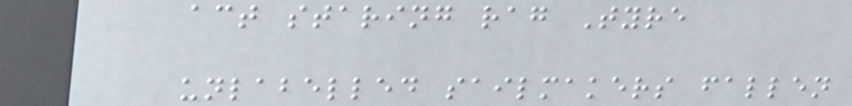act staring rag Tyre
unlabelled sailmakers fallen
